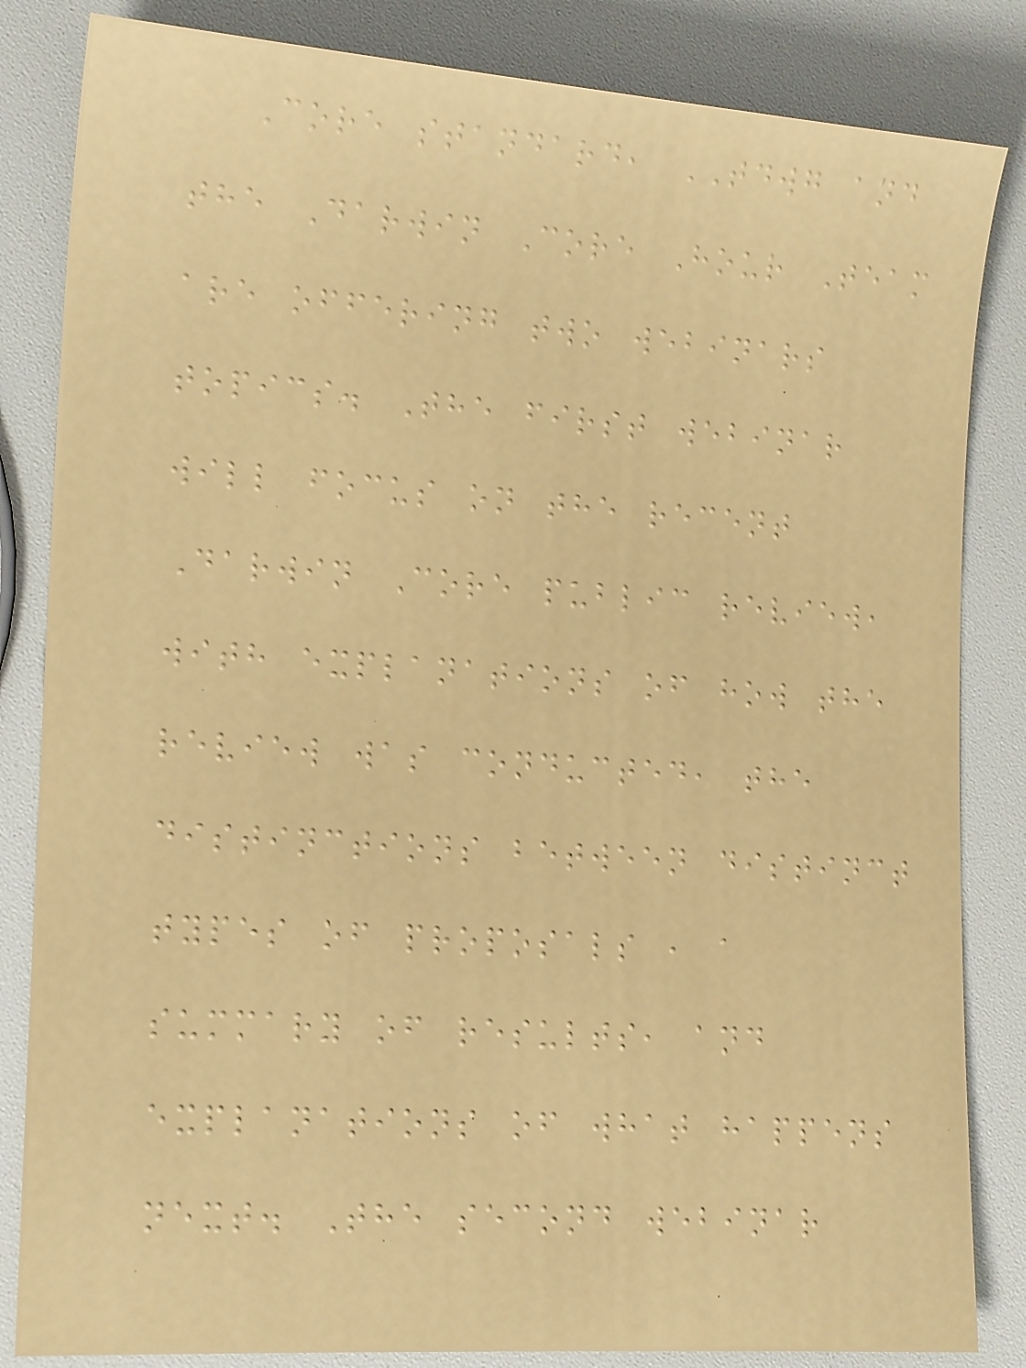Core standard, TDWG and
the Darwin Core Hour Team
are offering two webinars
topics. The first webinar
will focus on the recent
Darwin Core public review,
with explanations of how the
review was conducted, the
distinctions between distinct
types of proposals , a
summary of results, and
explanations of what happens
next. The second webinar
